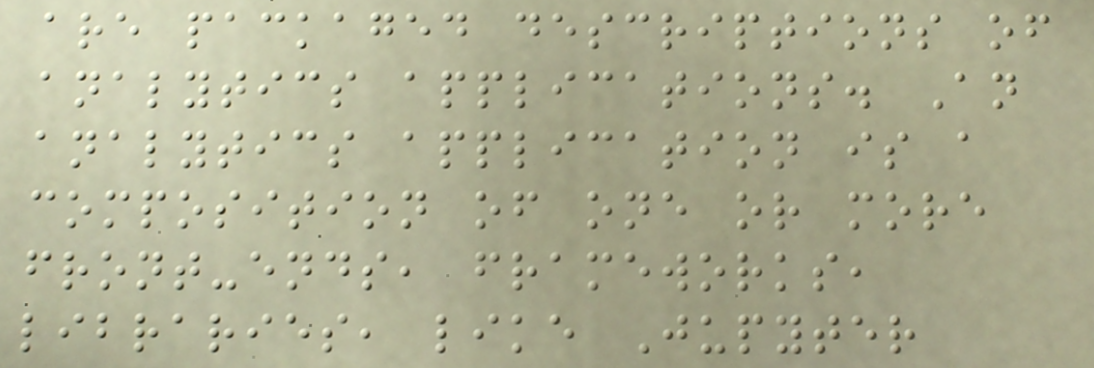are packaged descriptions of
analytics applications. An
analytics application is a
composition of one or more
front-ends, frameworks,
libraries, like Jupyter
